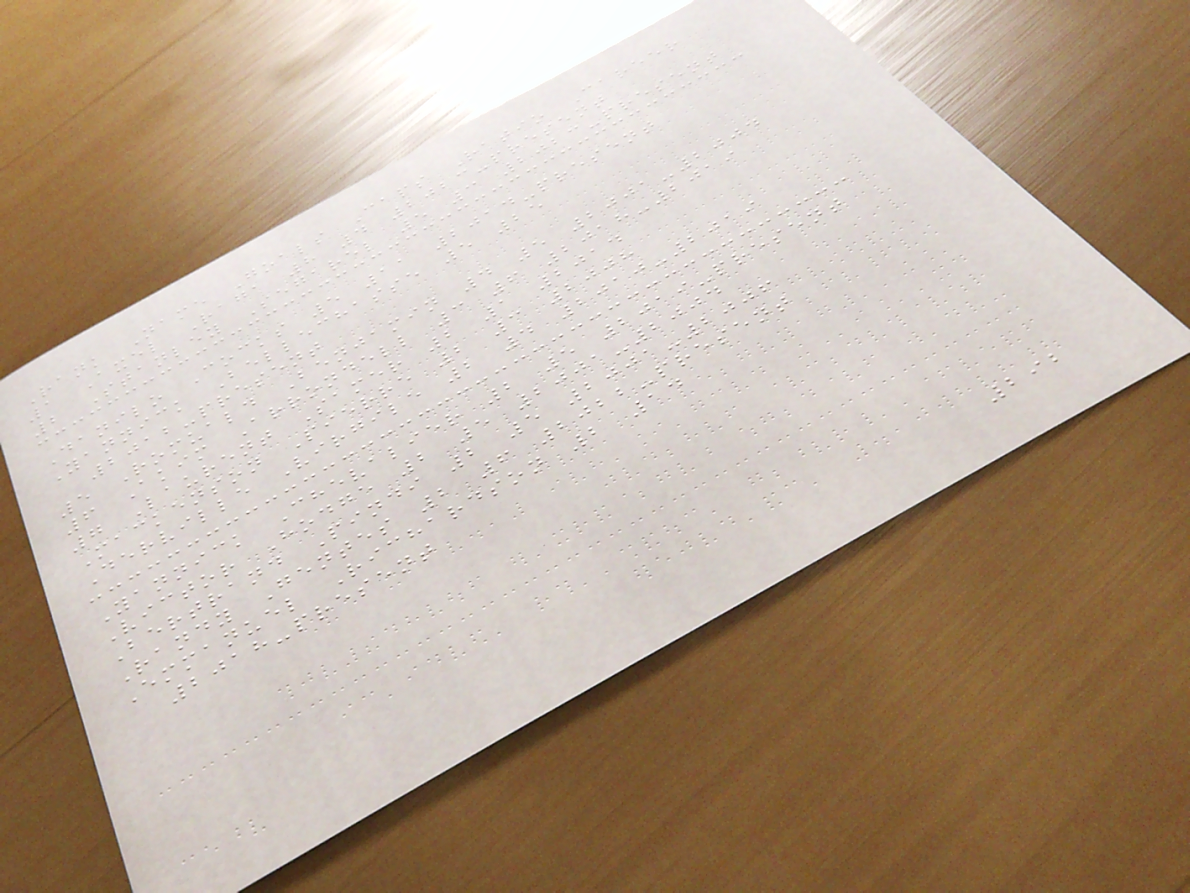Rank Name Goals Caps Ratio Career
1 Axel Raga 8 4 2023-present
2 Stanley Segarel 5 3 2023-present
Danilo Cocks 5 11 2014-present
Yannick Bellechasse 5 25
2012-present
5 Romuald Benjamin 4 5 2001-2004
6 Akim Arrondell 3 6 2018-2019
7 Laurent Samer 2 1 2014
Mackenson Pierre 2 3 2008
Derville Virgile 2 4 2010-2019
Yannick Chevalier 2 5 2019-present
Victor Hodge 2 5 2001-2004
Bertrand Pindi 2 5 2001-2006
Randy Gentes 2 6 2022-present
Emmanuel Richardson 2 14
2018-present
292
